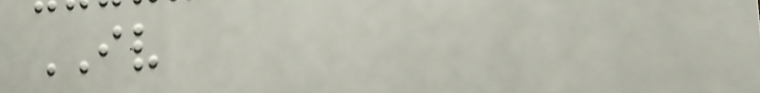IV
